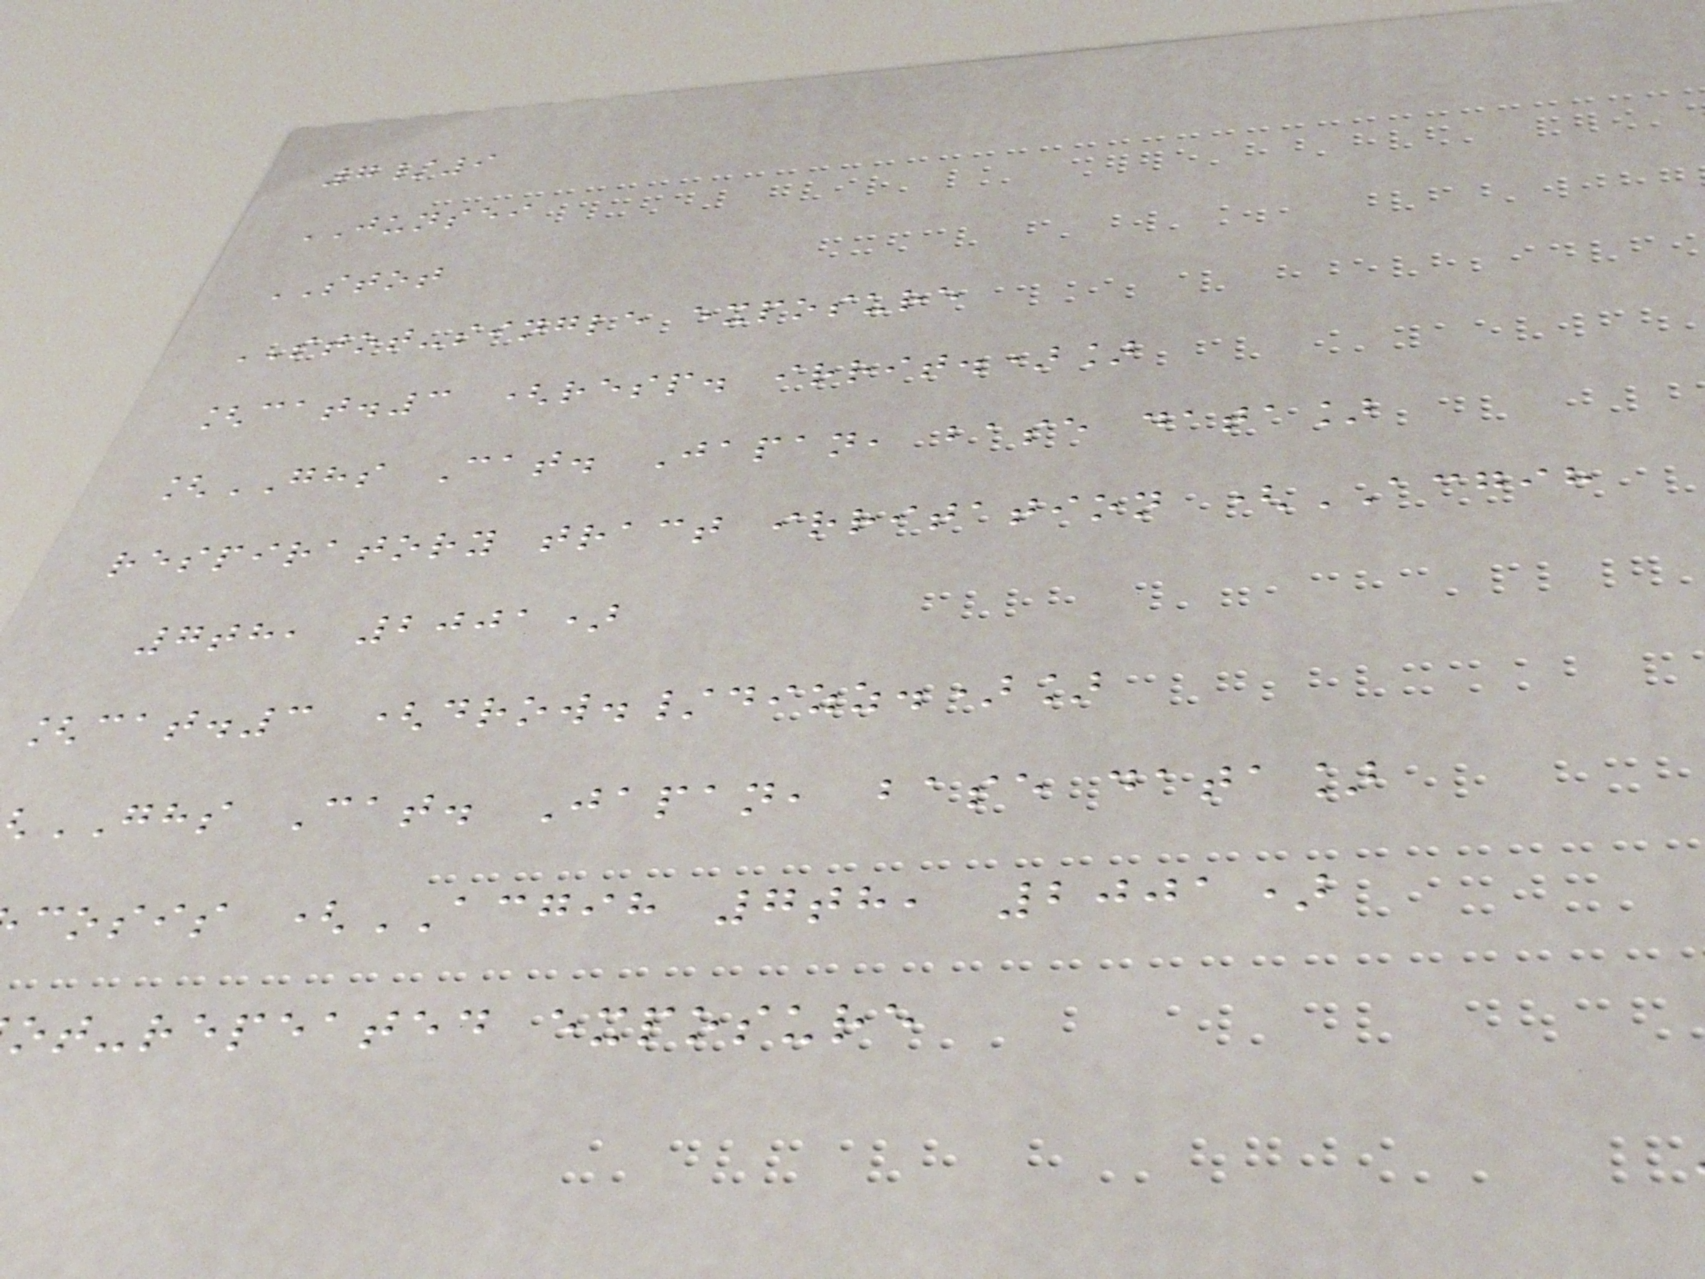7/9
JUNSEI
STOT
STOT-single exposure
[cat.3 (resp. irrit.)]
[GHS Cat. Japan, base data]
respiratory tract irritation (ACGIH
7th, 2001)
[cat.3 (drow./dizz.)]
GHS Cat. Japan, base data]
cosis (ACGIH 7th, 2001)
ot-repeated exposure
